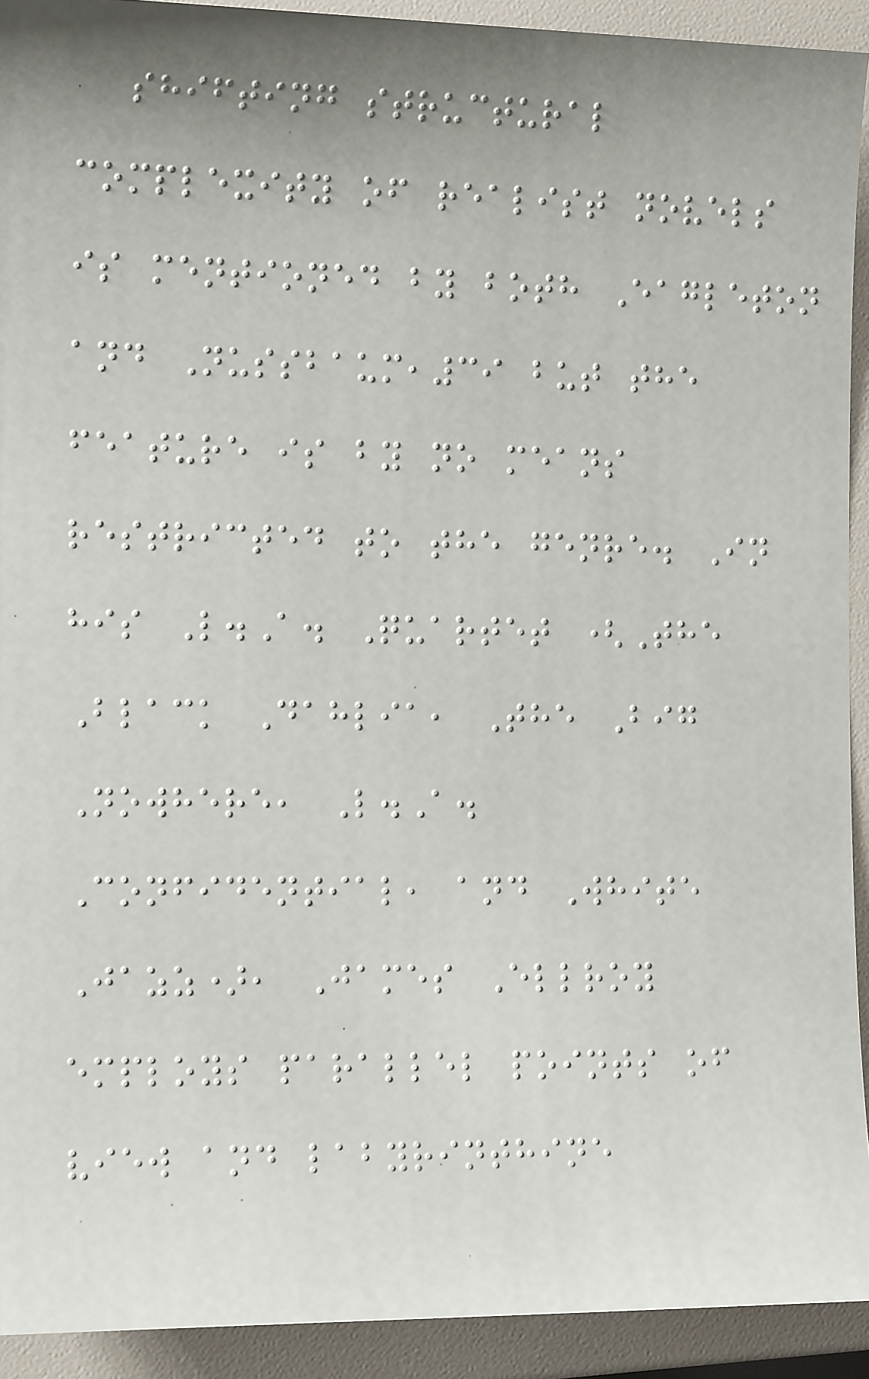shifting structural
complexity of realist novels
is mentioned by both Eagleton
and Nussbaum,39 but the
feature is by no means
restricted to the genre. In
his L.A. Quartet (The
Black Dahlia, The Big
Nowhere, L.A.
Confidential, and White
Jazz), James Ellroy
employs parallel points of
view and labyrinthine
